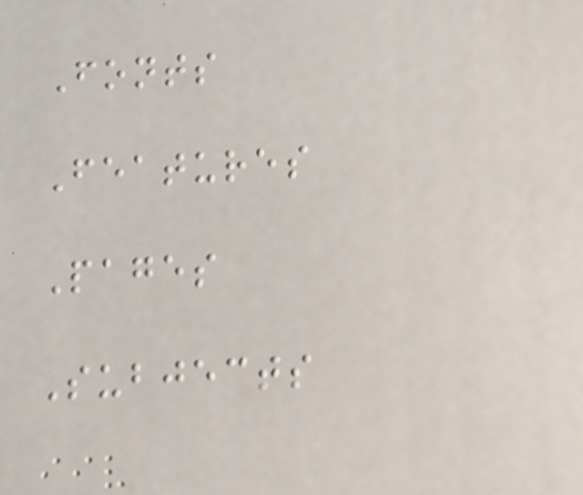Fonts
Features
Pages
Subjects
